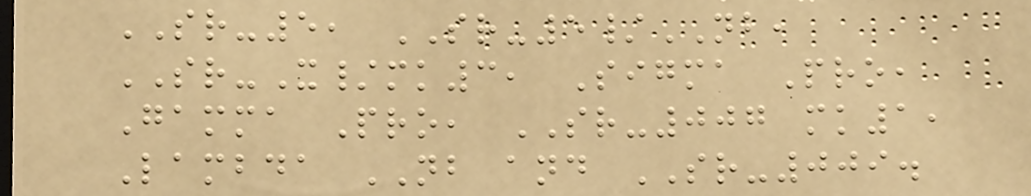SR-5, SR-5/NB,
SR-X/mk3, Sigma Pro,
Gamma Pro, SR-007 mk1,
Lambda NB and SR-009.
